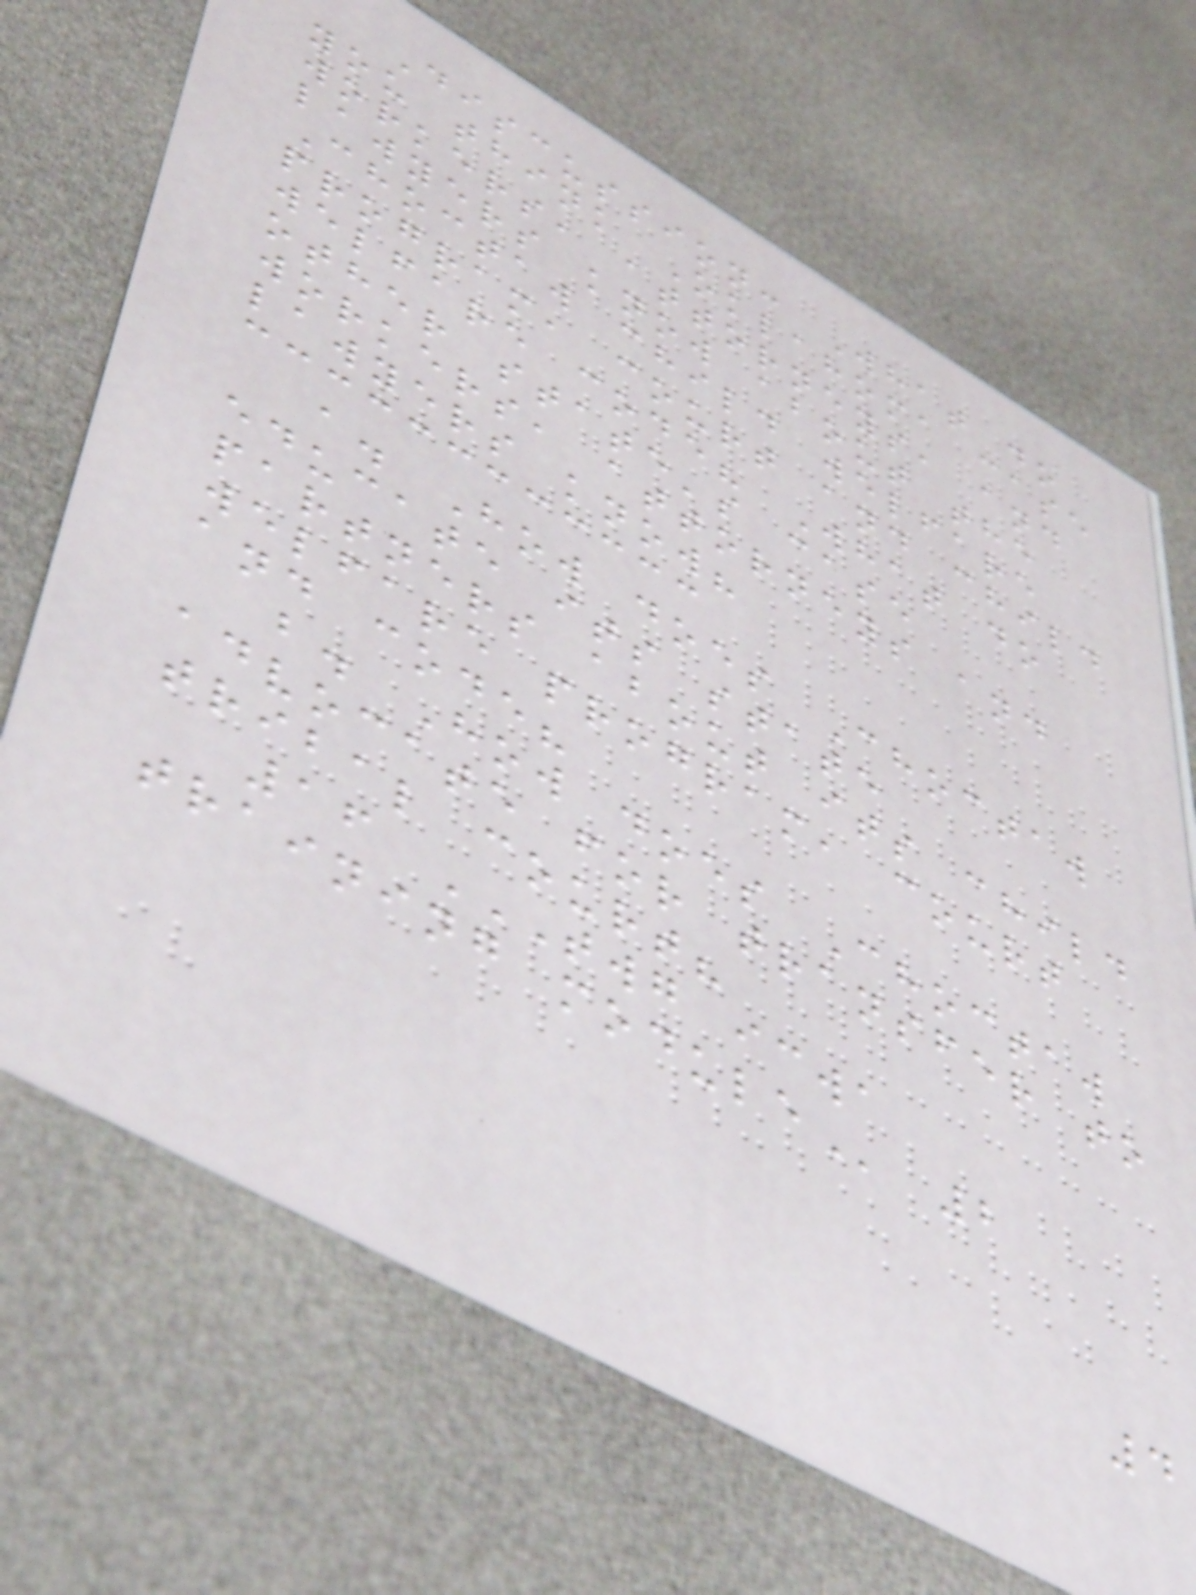Discussion: What do
you think Oklahoma case
workers, attorneys, and
lawyers know about the
Choctaw child welfare
program, court and child
welfare code? What do
other state's case
workers, attorneys and
lawyers know?
a. How does Choctaw
educate its state
partners about its child
welfare program, court
and code?
b. How does Choctaw
advocate for transfer to
tribal court?
16 TWG ICWA
TRAINING MODULE 2
4
